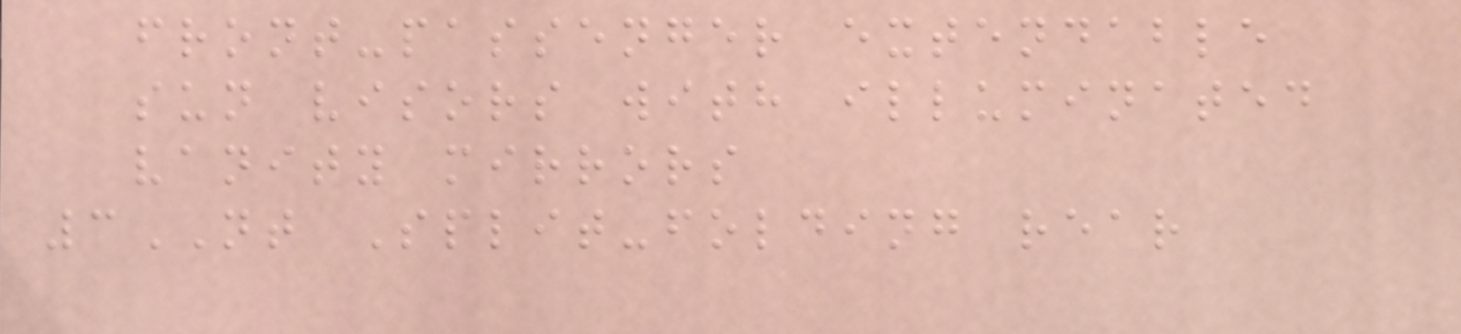front-passenger extendable
sun visors with illuminated
vanity mirrors
3NT Split-folding rear
